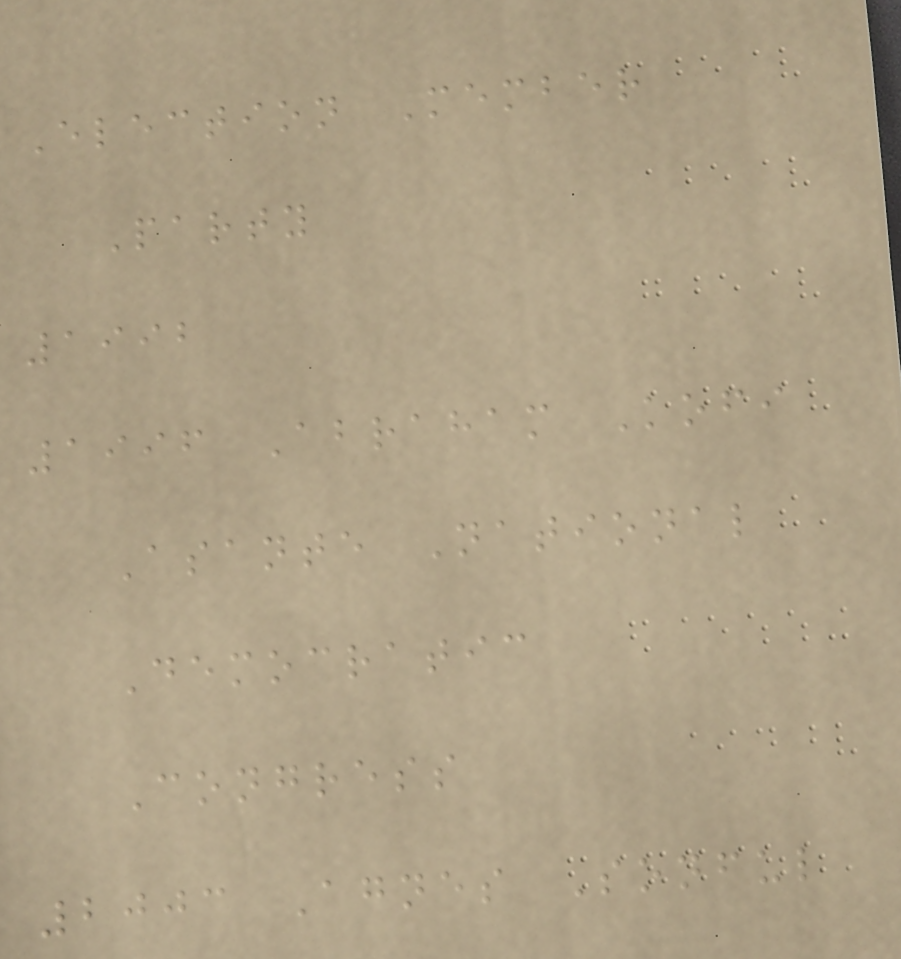Election Member
Party
1992
1996 Abraham Kofi
Asante National
Democratic
Congress
2003 Agnes Sonful
